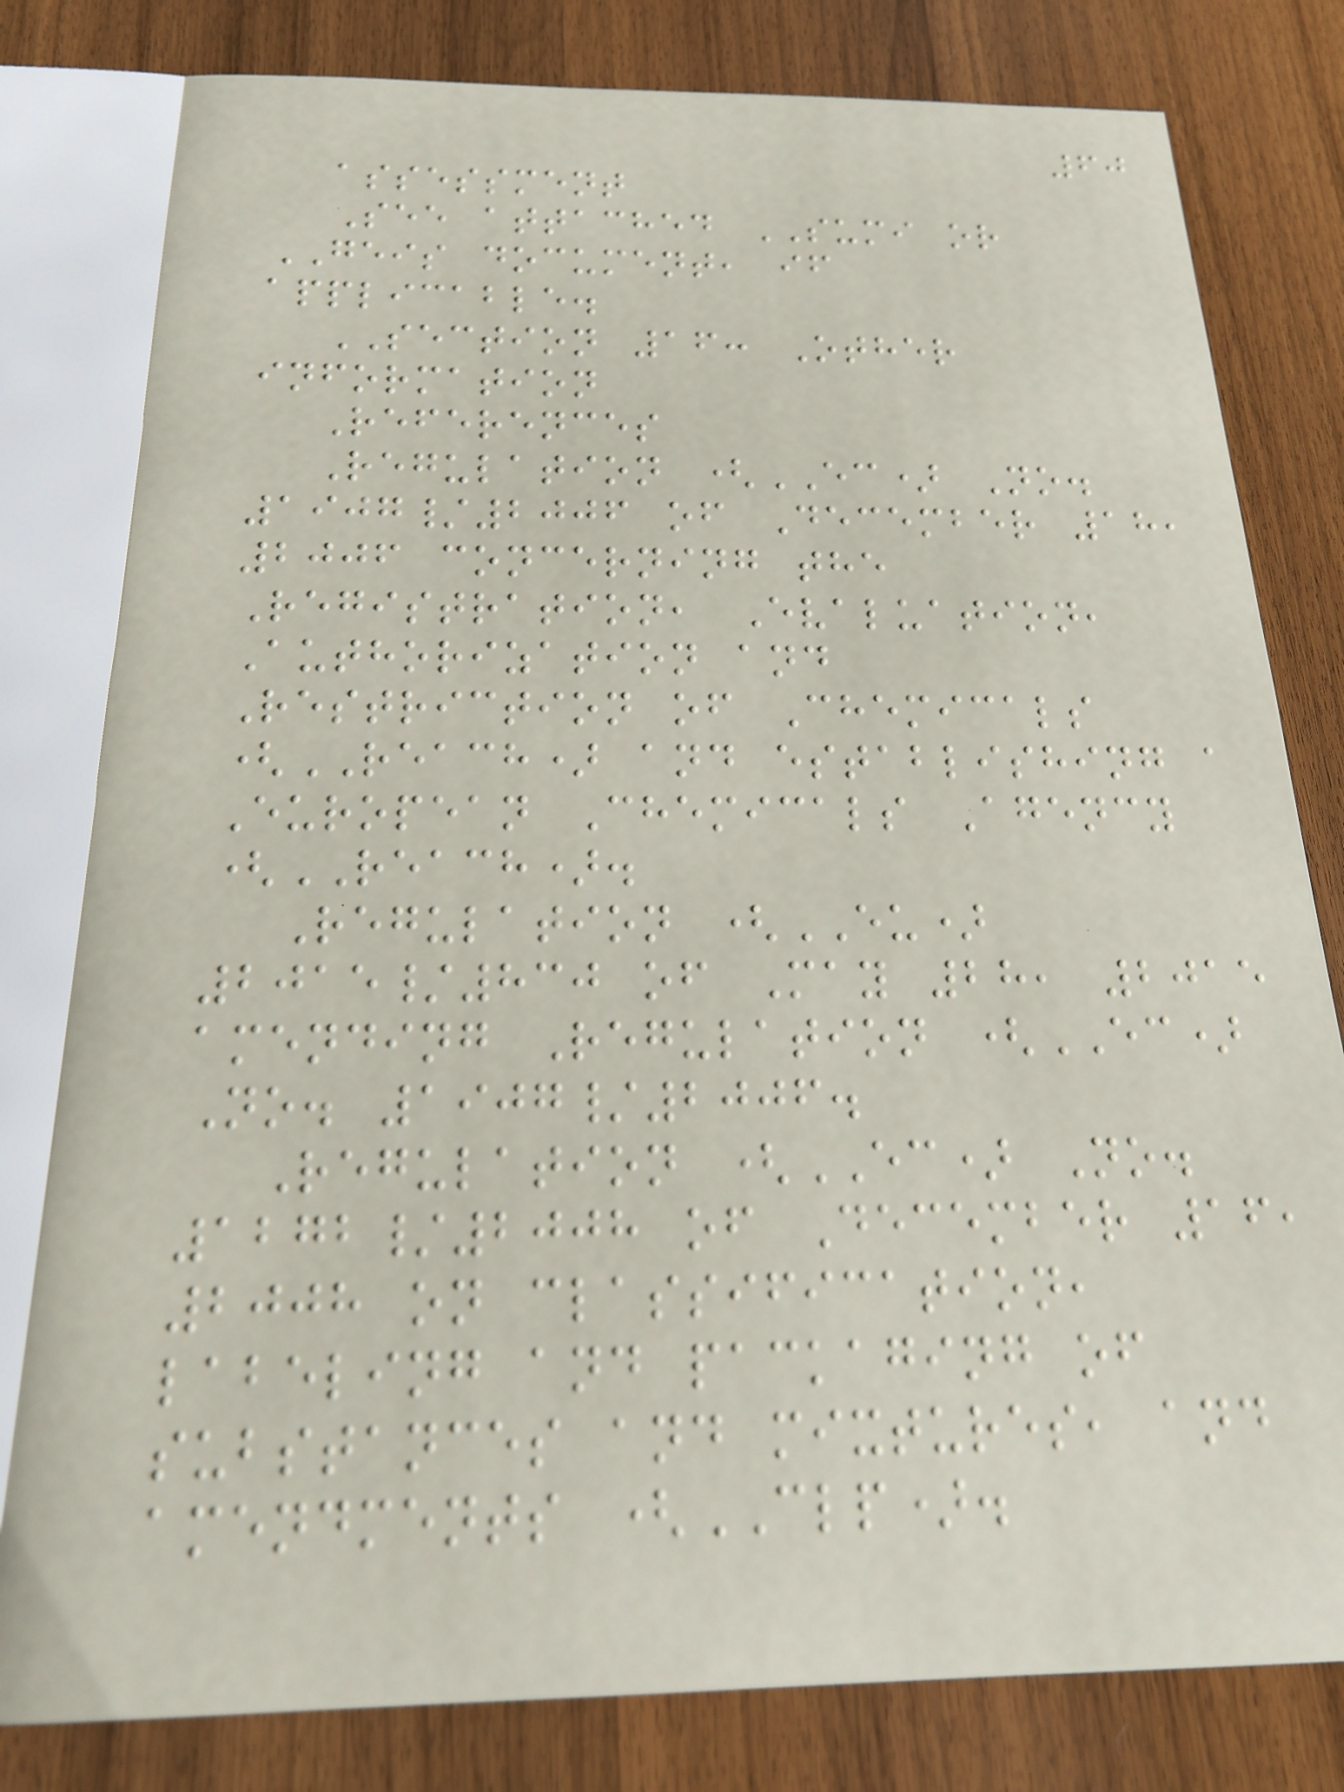60
assessment
See attached SUMI or
GEIS document, if
applicable.
SECTION 16: Other
information
References
Regulation (EC) No.
1907/2006 of December 18,
2006 concerning the
Registration, Evaluation,
Authorization and
Restriction of Chemicals
(REACH) and establishing a
European Chemicals Agency
(REACH).
Regulation (EU)
2015/830 of May 28, 2015
amending Regulation (EC)
No. 1907/2006.
Regulation (EC) No.
1272/2008 of December 16,
2008 on classification,
labeling and packaging of
substances and mixtures, and
amendments (CLP).
